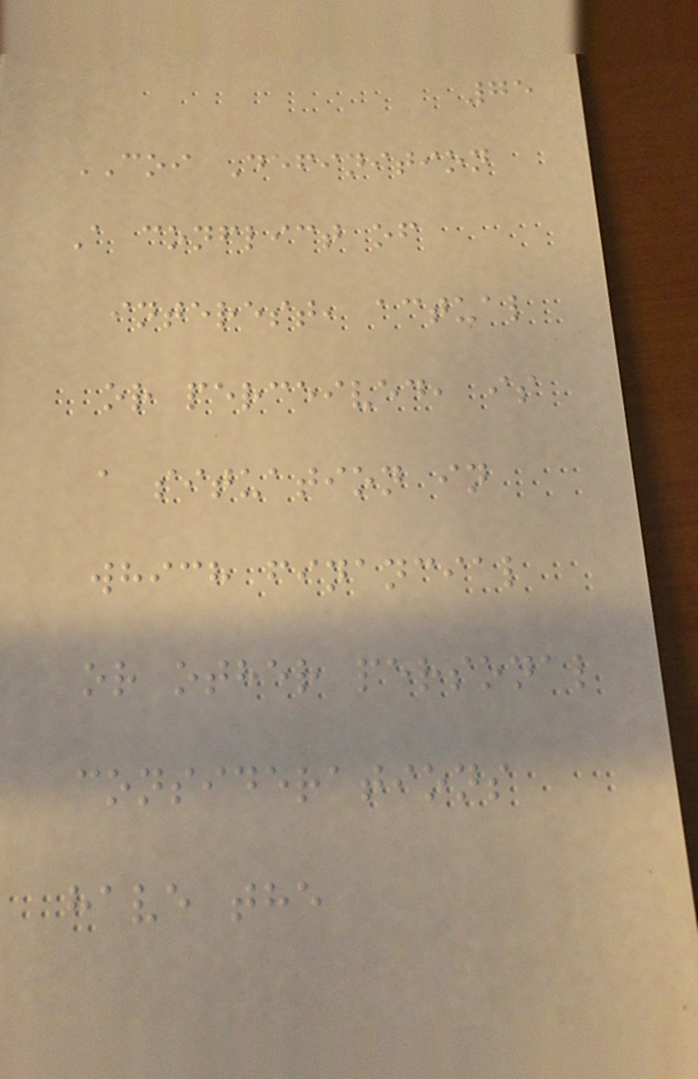75
COI Definition
A conflict of
interest, actual
or perceived, is
a situation in
which financial
or other personal
considerations
have the
